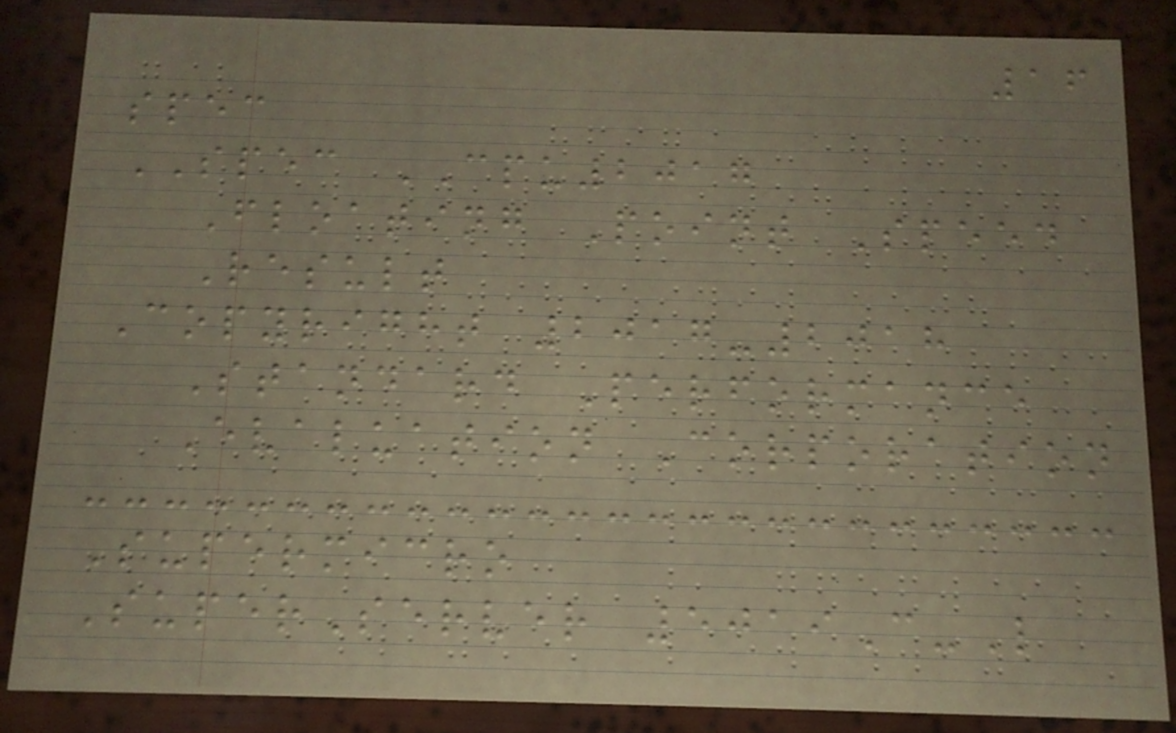16
spec
SPEC CPU2017
Floating Point Speed
Result
Copyright 2017-2018
Standard Performance
Evaluation Corporation
Supermicro
SuperServer 5019C-L
